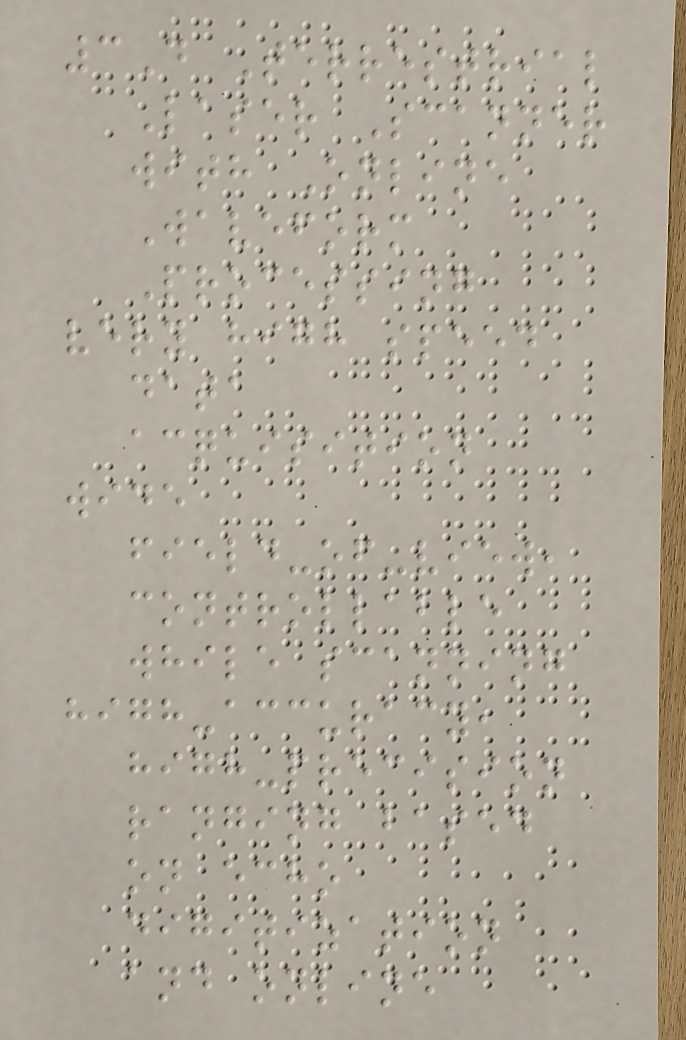3D Terrestrial
Laser Scanner
with Online
Waveform
Processing
very high speed
data
acquisition
wide
field-of-view,
controllable
while scanning
high-accuracy,
high-precision
ranging based
on echo
digitization
and online
